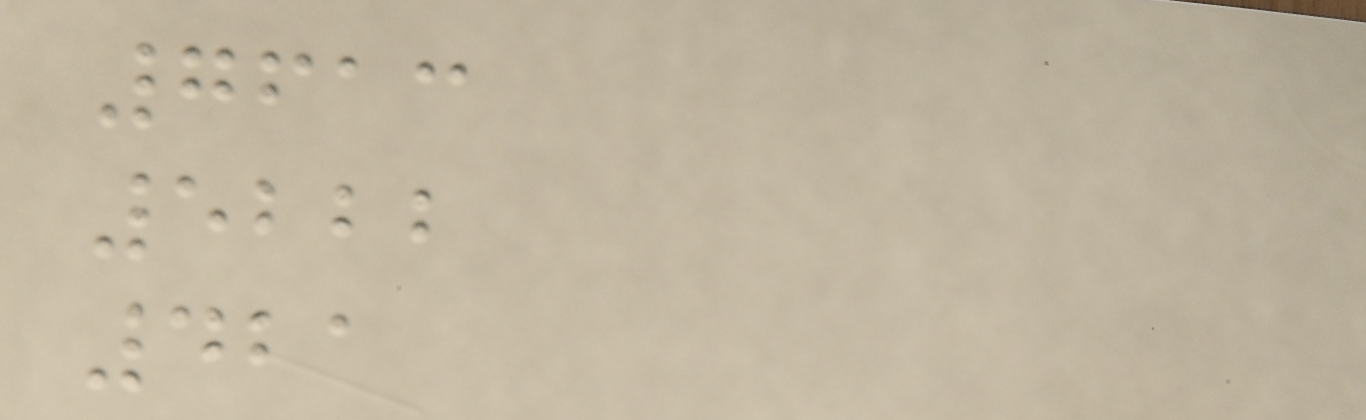7613
5222
421
